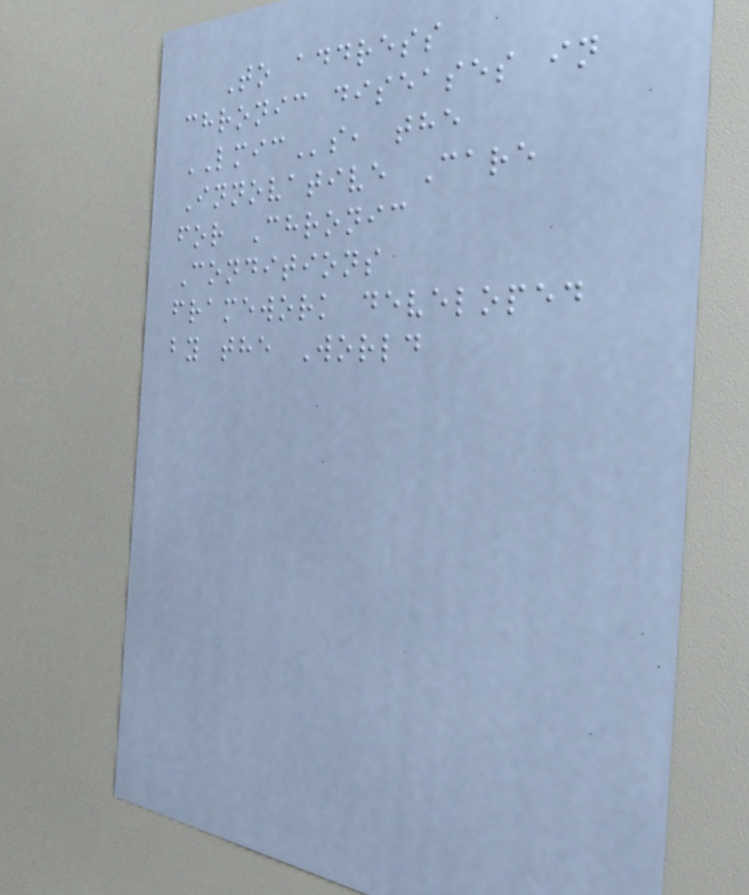To address
chronic diseases in
LMICs, the
Innovative Care
for Chronic
Conditions
framework developed
by the World
